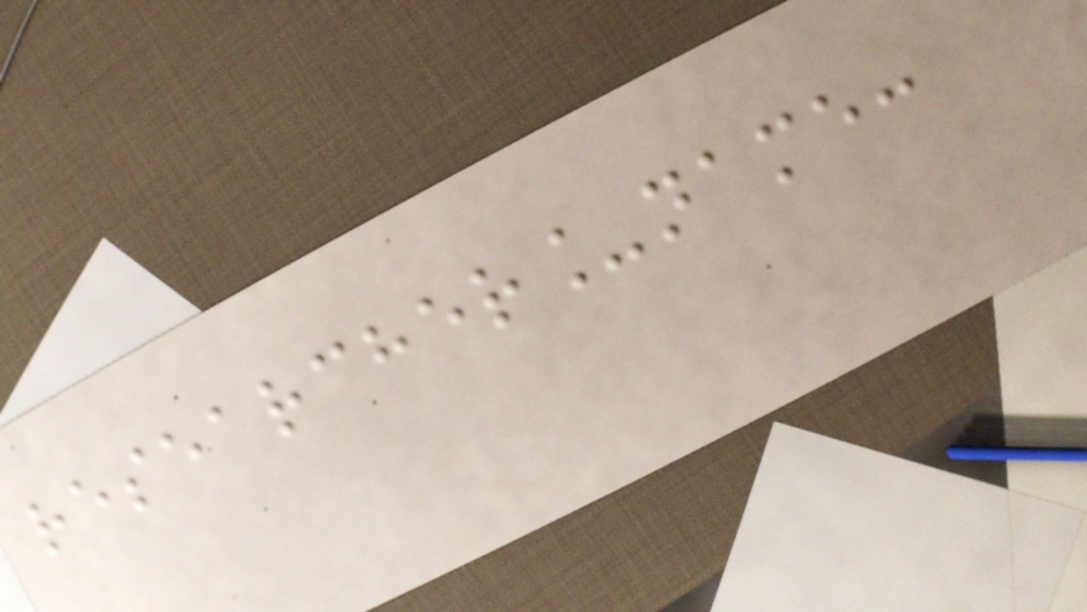researcher_name:
